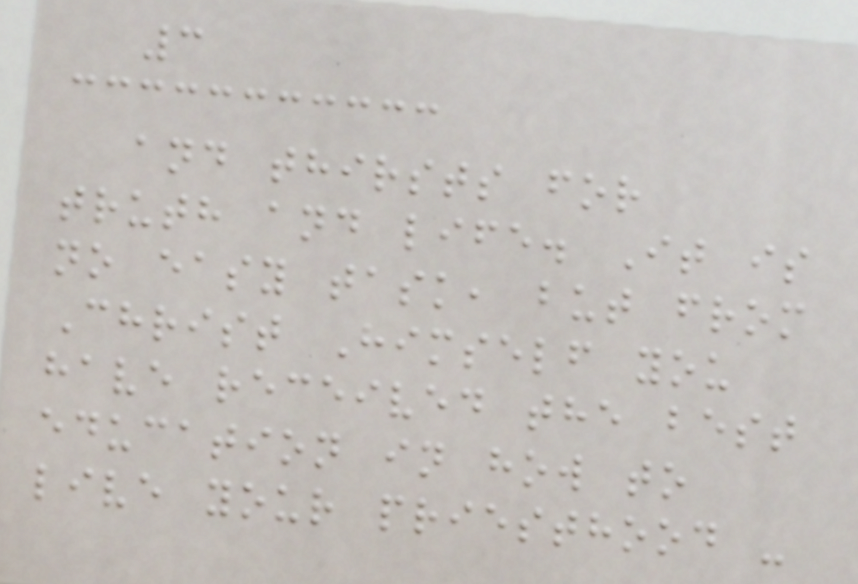3
and thirsts for
truth and life. It is
no easy task, but from
Christ Himself you
have received the best
education in how to
live your priesthood -
